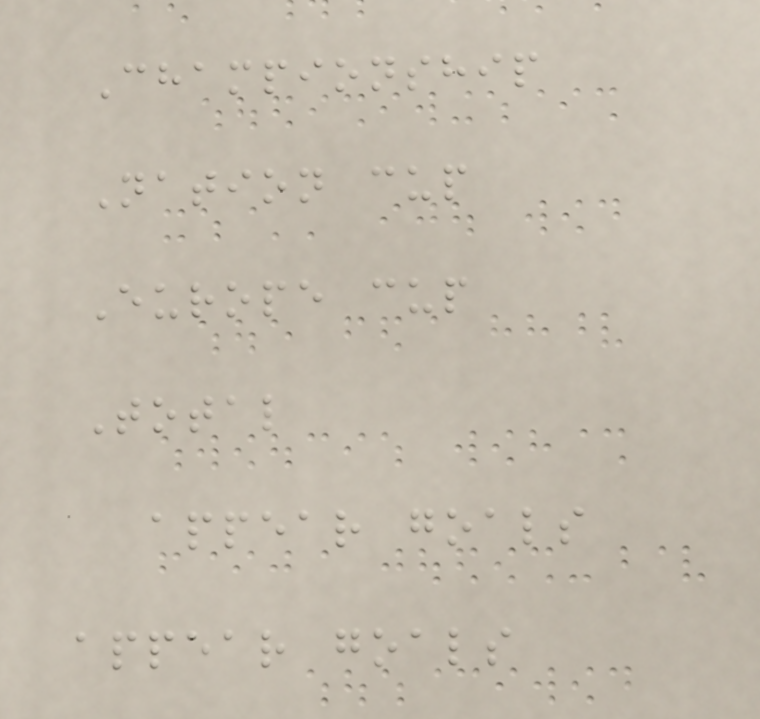Championship
Nation cup
Europe cup
Total
appear goals
appear goals
